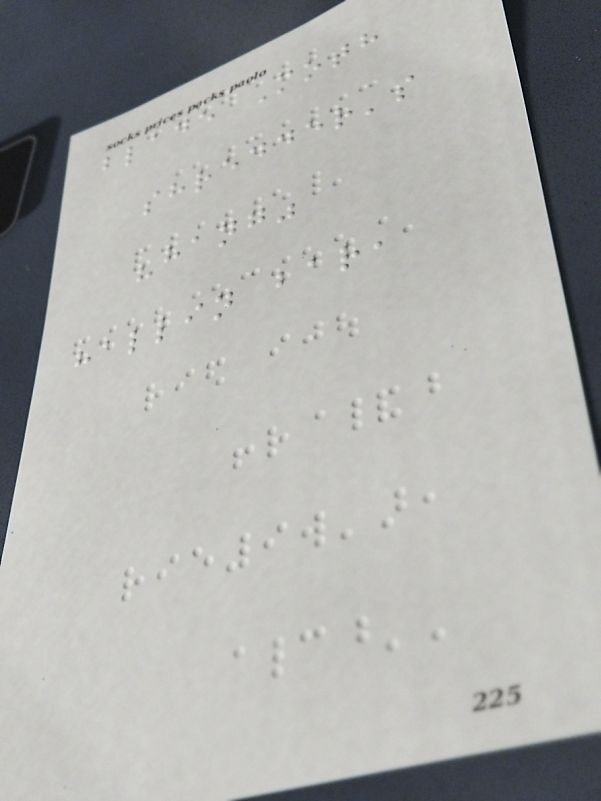blade Moth
shredder's
"hang"
hallin bar,
